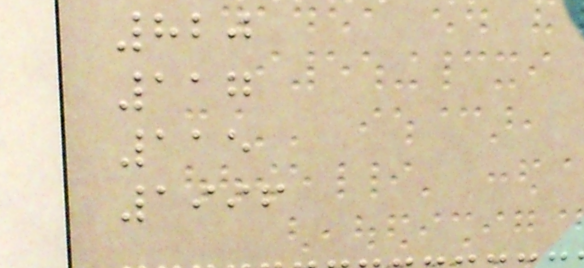820
117
115
1996
